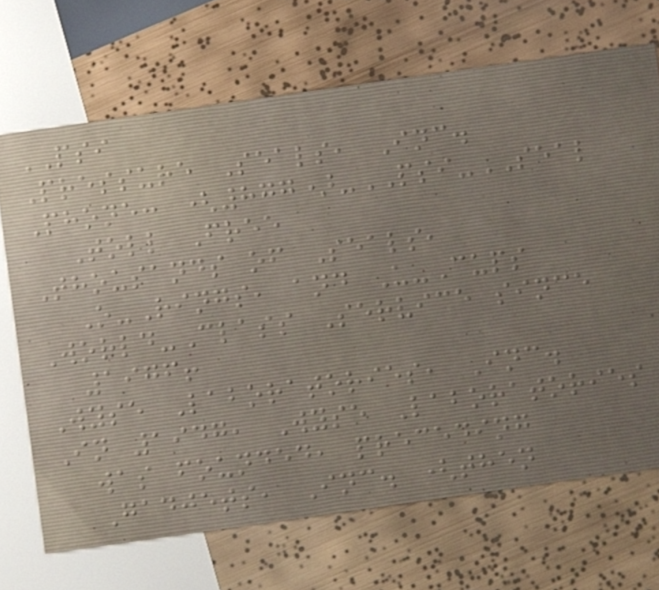PSI
Pressure Seals, Inc.
Phone: (877)-PSI-SEAL
Toll Free
Thousands of Seals,
O-Rings, and U-Cups
World-Class Service since
1976!
Wyse Laboratories, Inc.
In 1947, Wyse Laboratories
was founded, preceding
Gadjets, Inc. (then
